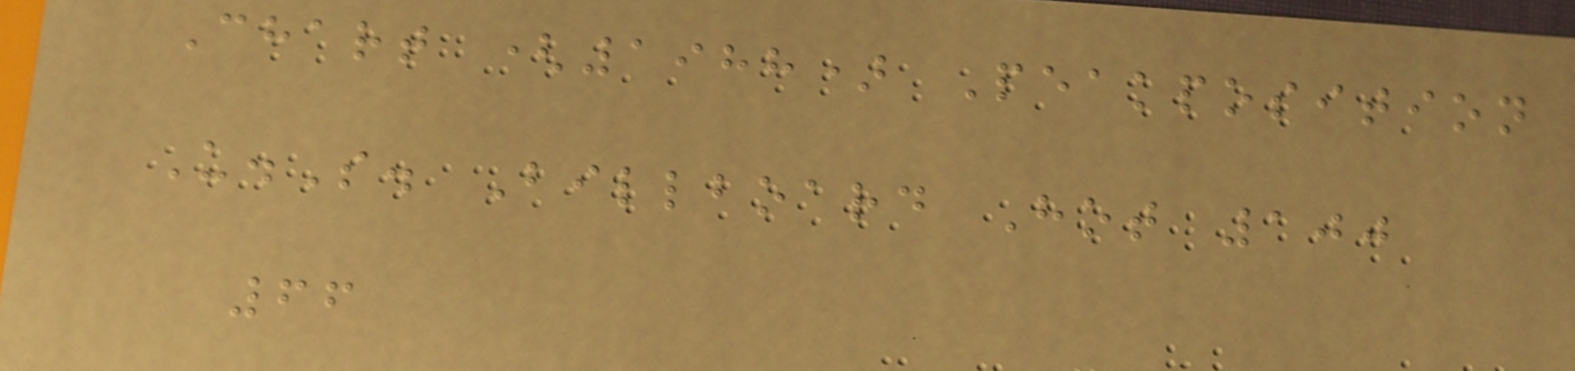Chart (1988) Peakposition
U.S. Billboard Hot 100
66
